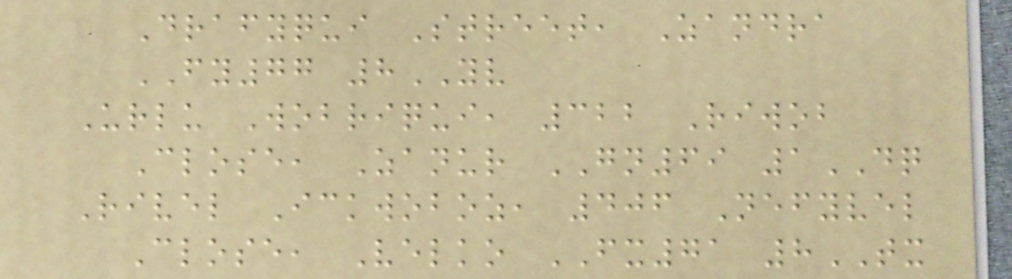Drafyqui Street, Zandra
FY77 8YV
Urlu Wobriqui, 322 Riwob
Close, Zanur GN69 1DQ
Rivel Ickwoboz, 406 Nefyvel
Close, Velko FX71 8TX
